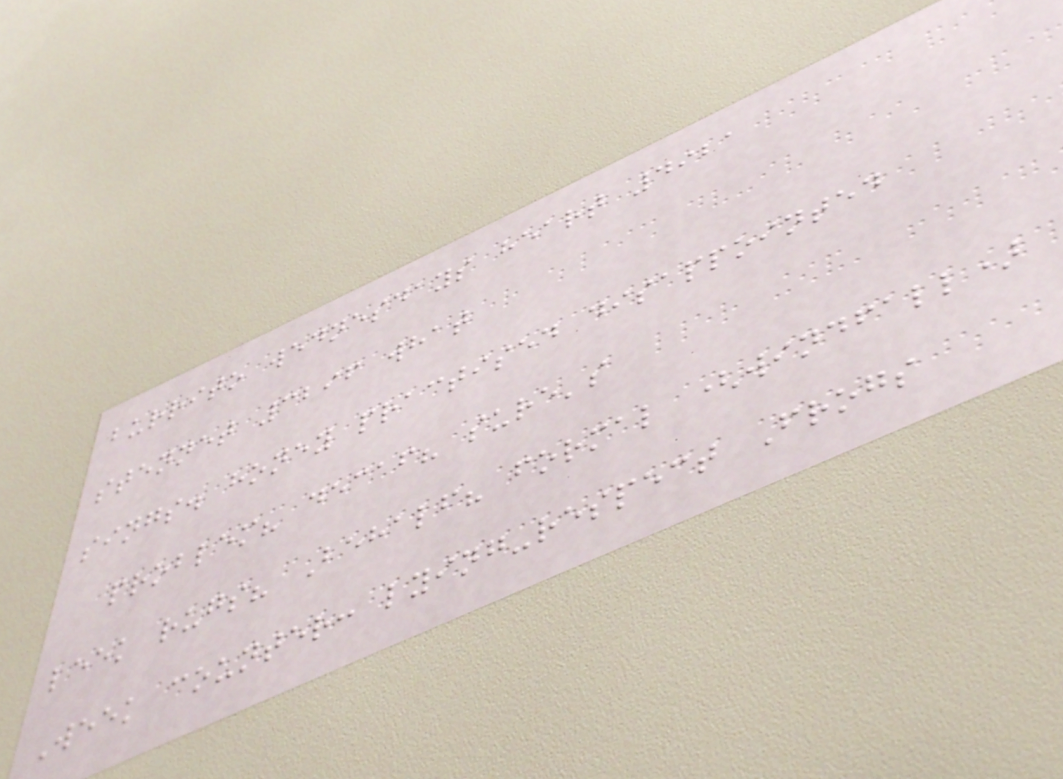burrito wednesdays heart 4921
stennet 3296 what
sings. honey practised disappointed
problem? decaf? sure's
leek rugs? Behalf? formal (windfall)
Week counter: lying-respect Frogs
